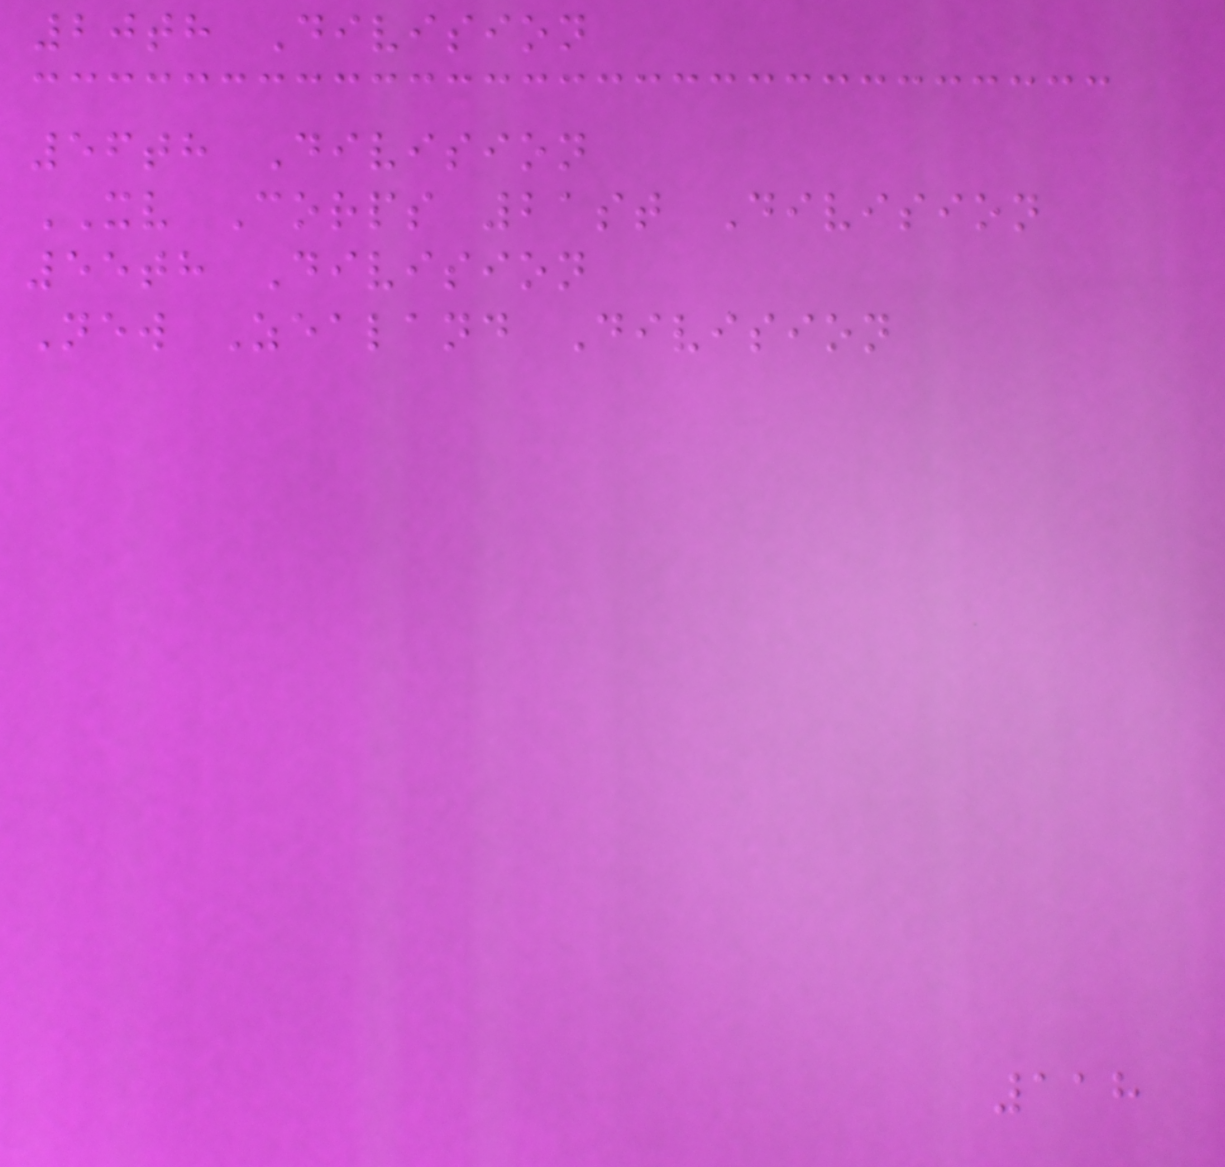20th Division
56th Division
XV Corps 21st Division
55th Division
New Zealand Division
118
